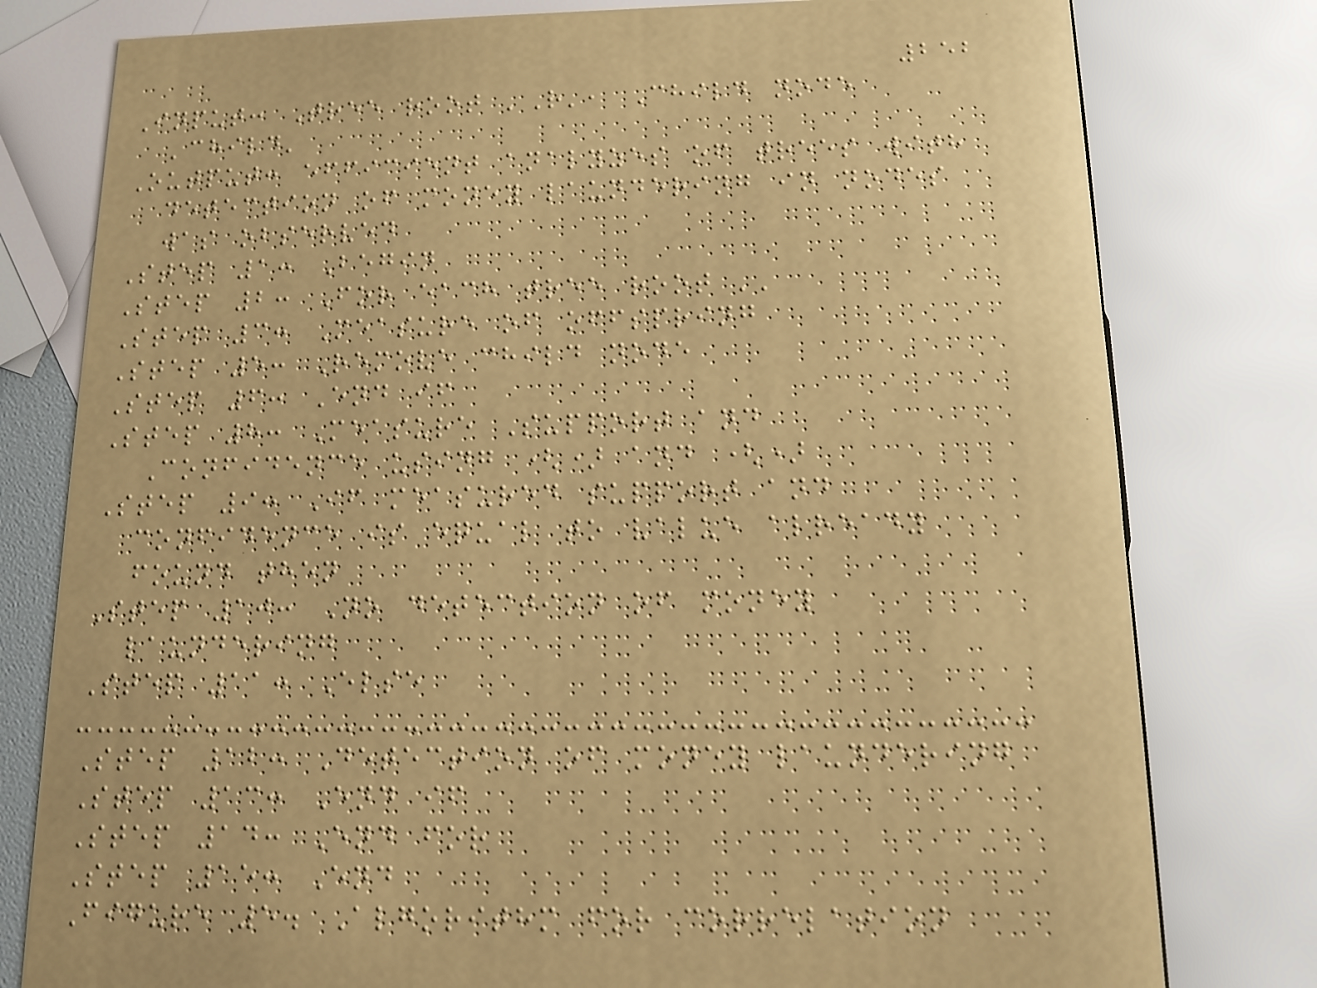252
Input: Tree root 'R', Child node
'child'
Output: efficient analyzes of trees with
detection of money laundering in nodes
was observed
Step 1: Begin
Step 2: For each tree root ''
Step 3: Measure of offspring
Step 5: Remove child node
Step 6: End if
Step 8: Measure Support and
Confidence using () and ()
Step 9: If measured support and
confidence is equal to value already
found then
Step 10: No detection of money
laundering
Step 11: Else
Step 12: Detection of money laundering
Step 13: End if
Step 14: End for
Step 15: End
Figure 5. Algorithm for correlation
